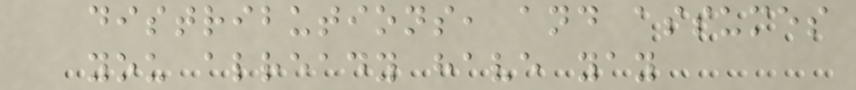distributions, and assumes
you already have yay
